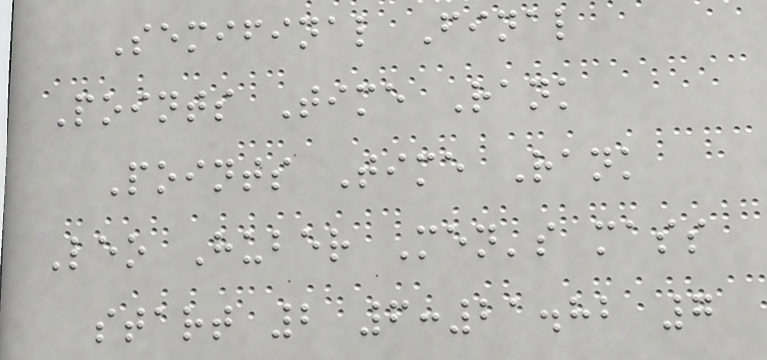Semifinal Final
Points Time Rank
Points Time Rank
Leo Huber Men's mass
start 2 6:21.82 7
